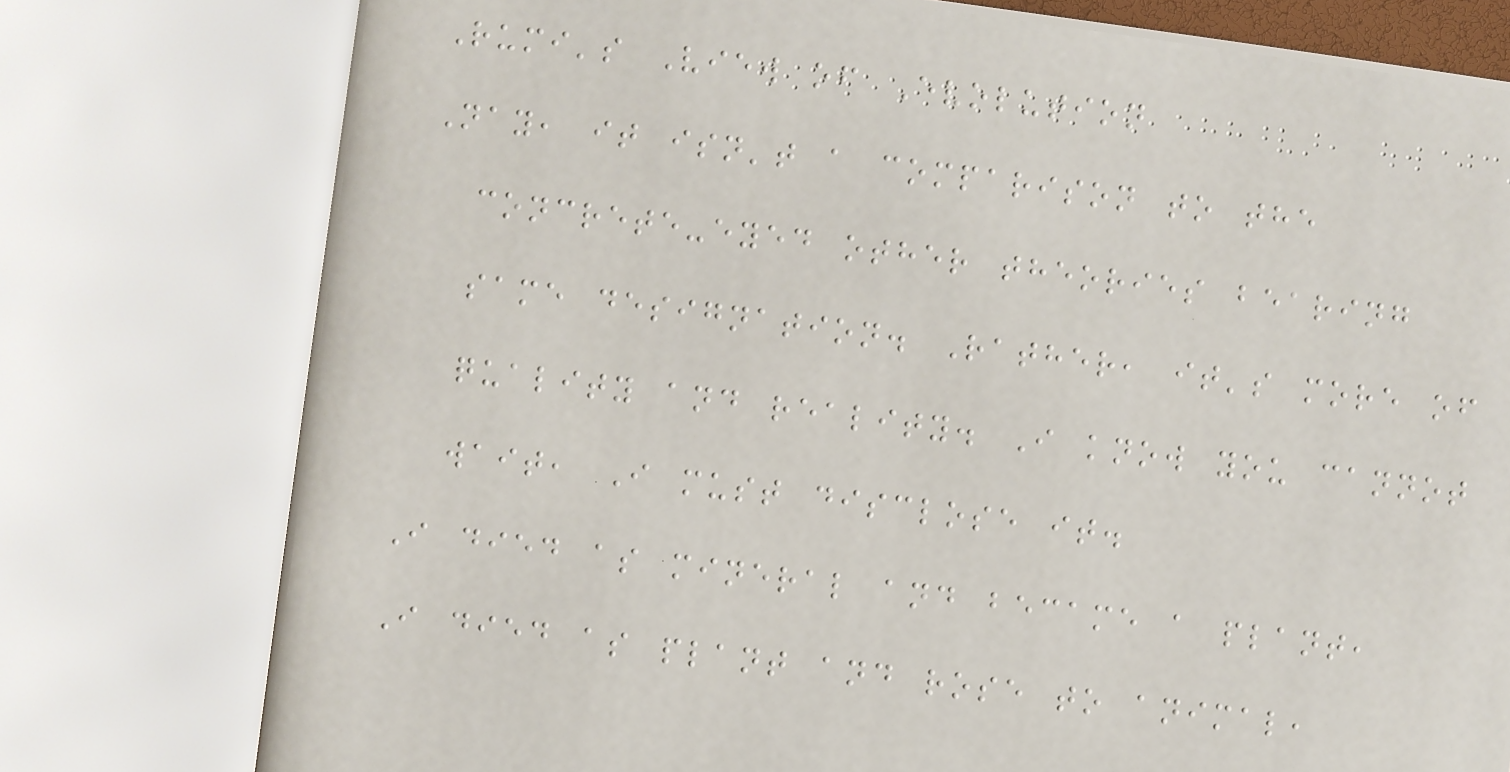Rumi's View of Evolution
Nay, it isn't a comparison to the
concrete-eyed other theories bearing
same designation. Rather, it's more of
quality and reality. I know you cannot
wait, I must disclose it.
I died as mineral and became a plant,
I died as plant and rose to animal,
